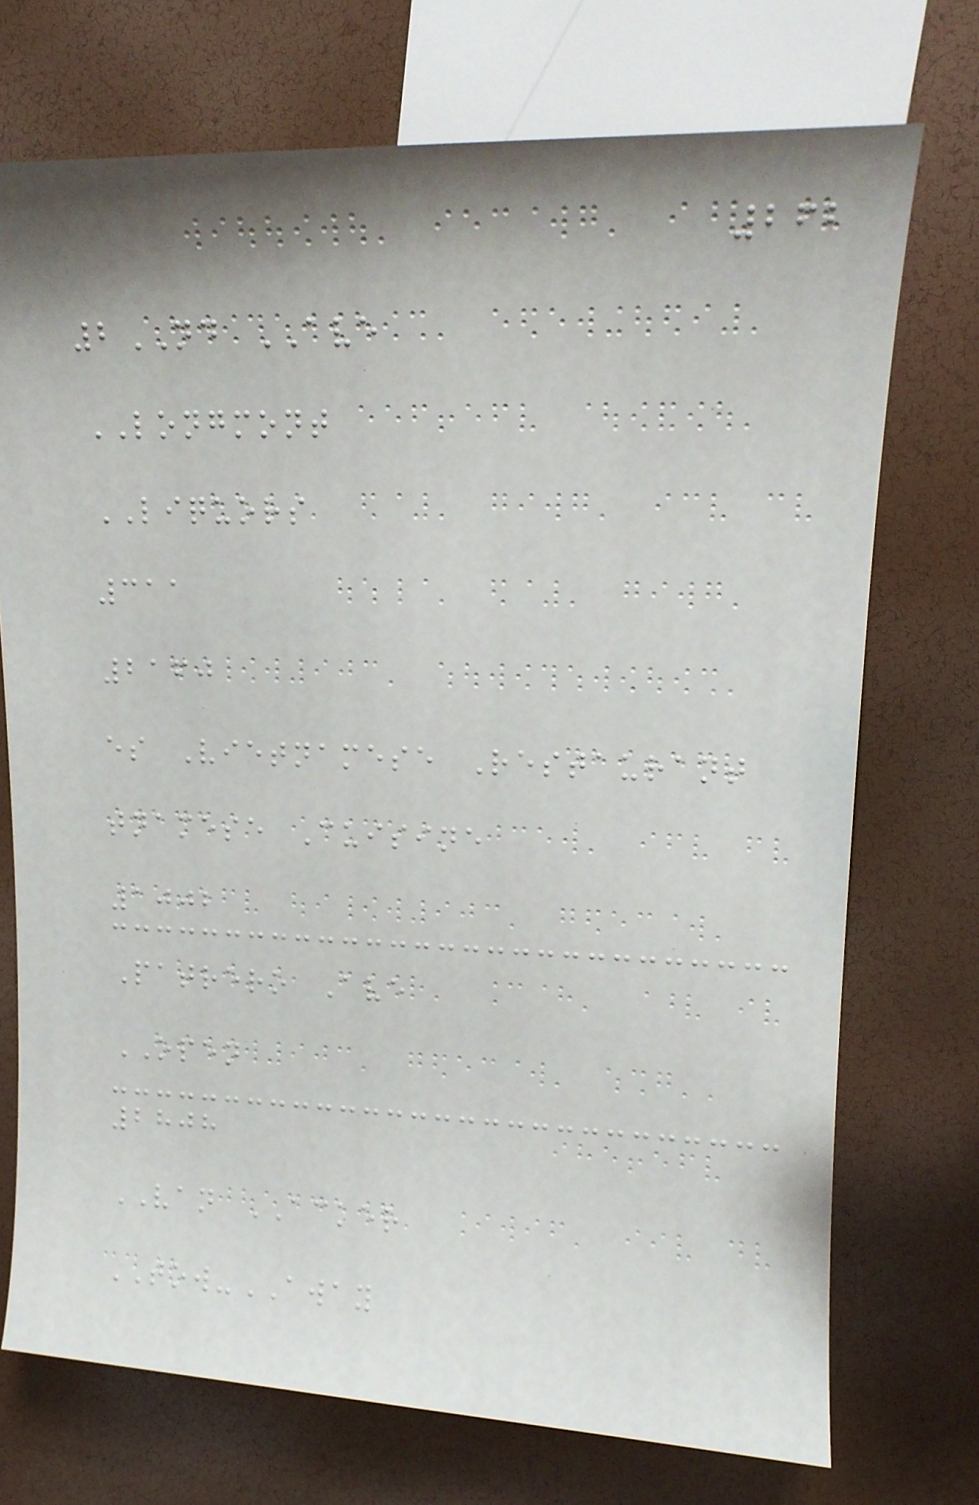262
2ND AVE
LONGMONT
LIQUORS
311
2160
es Vietnamese Restaurant
tnamese Cuisine
1002
Patrero Ave
OPEN
2808
VAN ACKER
TOW-AWAY
